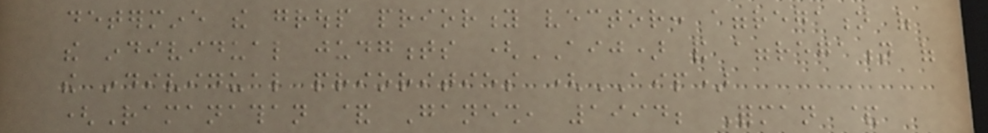determine the group priority vector: aggregation of
the individual judgments (AIJ) and aggregation of
the individual priorities (AIP)
(Ramanathan & Ganesh, 1994; Forman &
